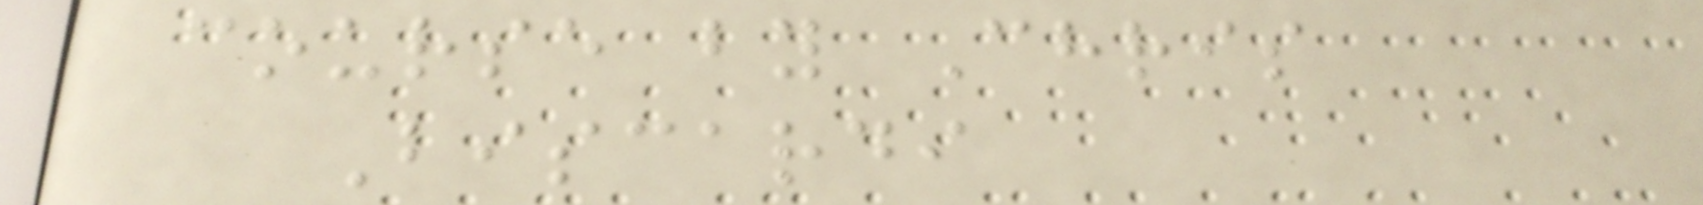course by Chris
Biscardi
